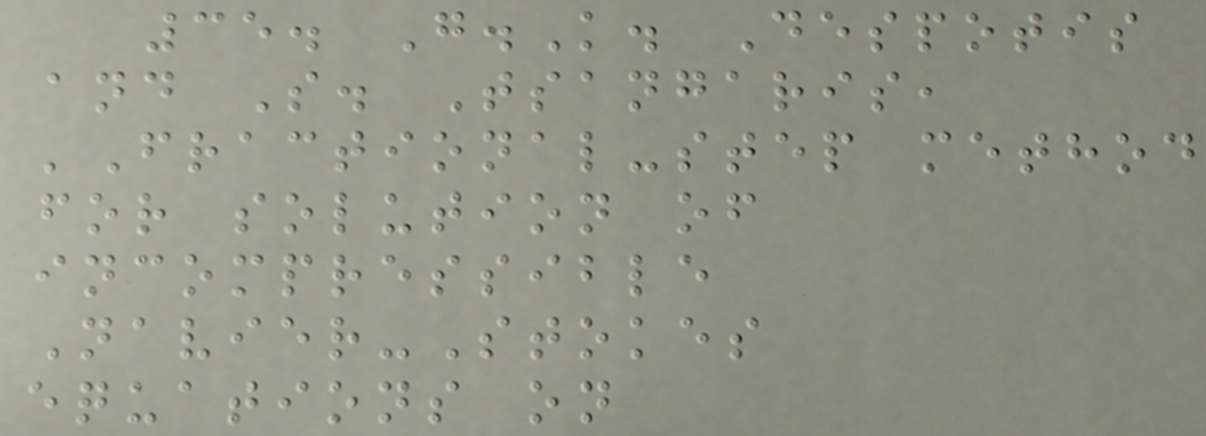35. G.K. Despotis
and S. Tsangaris,
'Fractional-step method
for solution of
incompressible
Navier-Stokes
equations on
